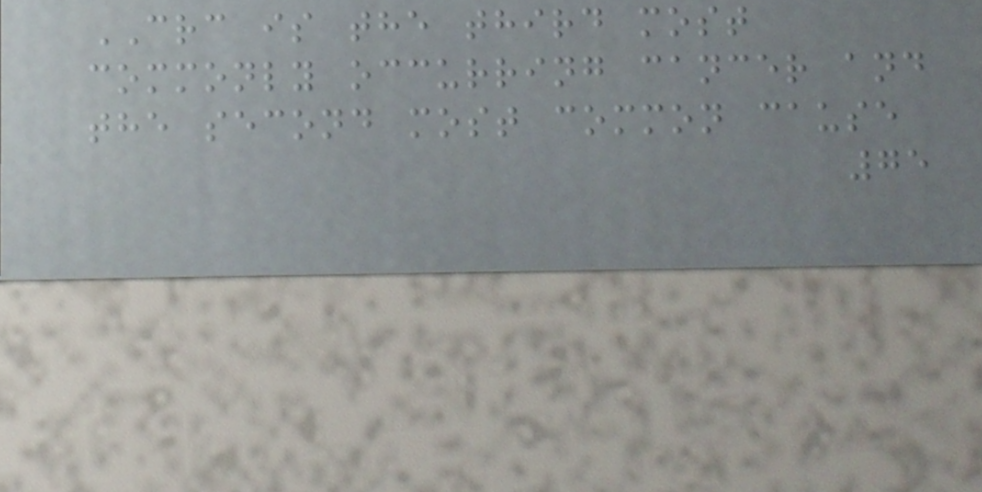CRC is the third most
commonly occurring cancer and
the second most common cause
75
